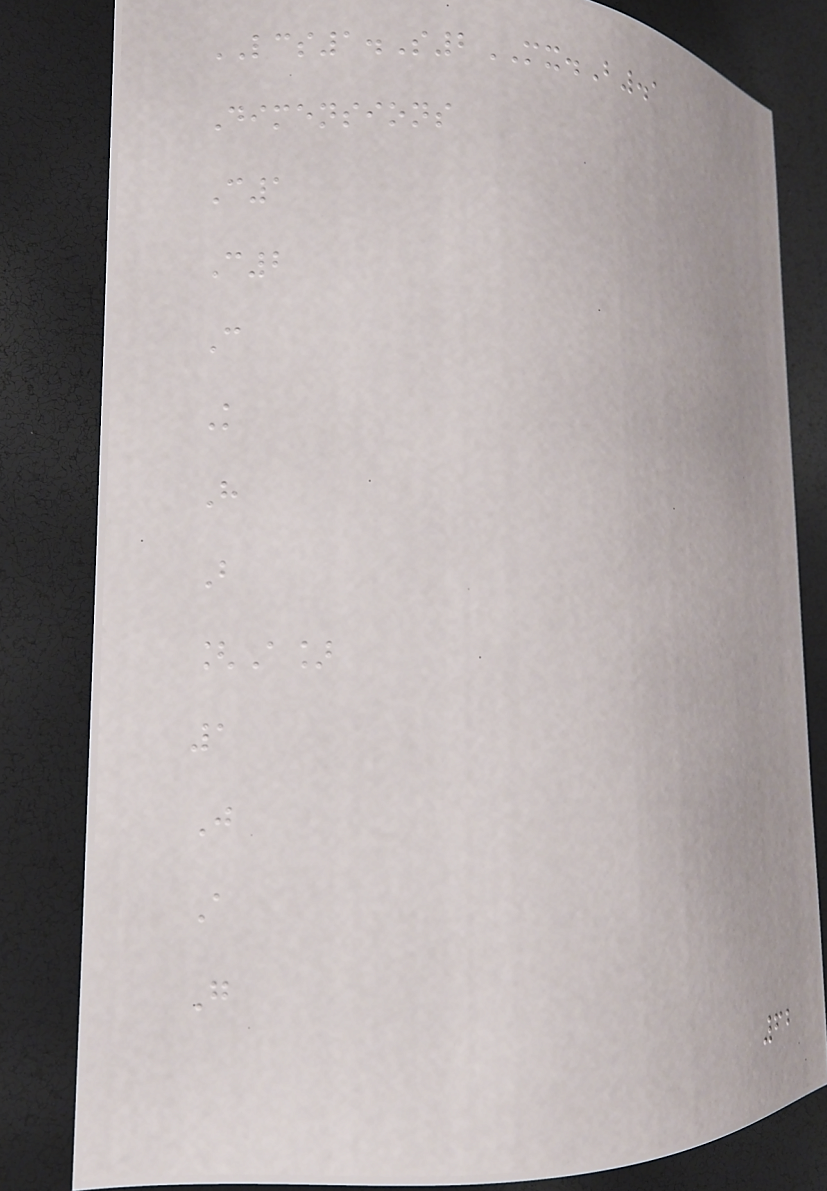LCS1.S2MX.B.1
Dimensions
C1
C2
C
K
H
B
[A]
1
J
A
G
62
